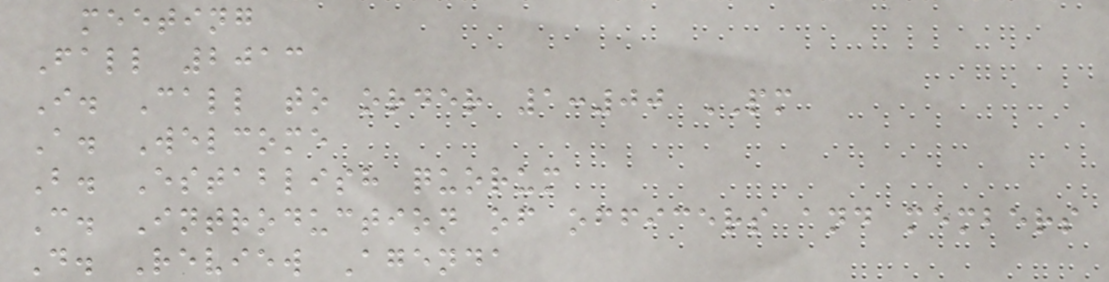meeting
Fall 2013
I. Call to order 1:00 PM
A. Welcome
B. Establish quorum
C. Introduction of officers and members
D. Review Agenda
